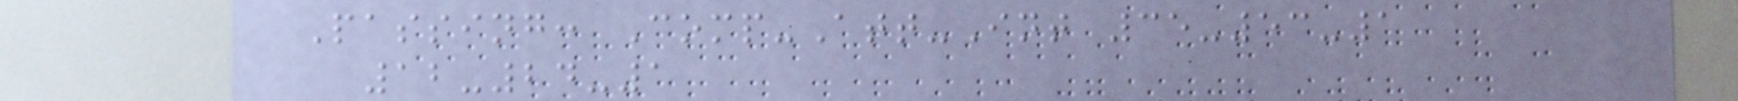Passing: Comp-Att-Int 35-53-1
12-24-1
